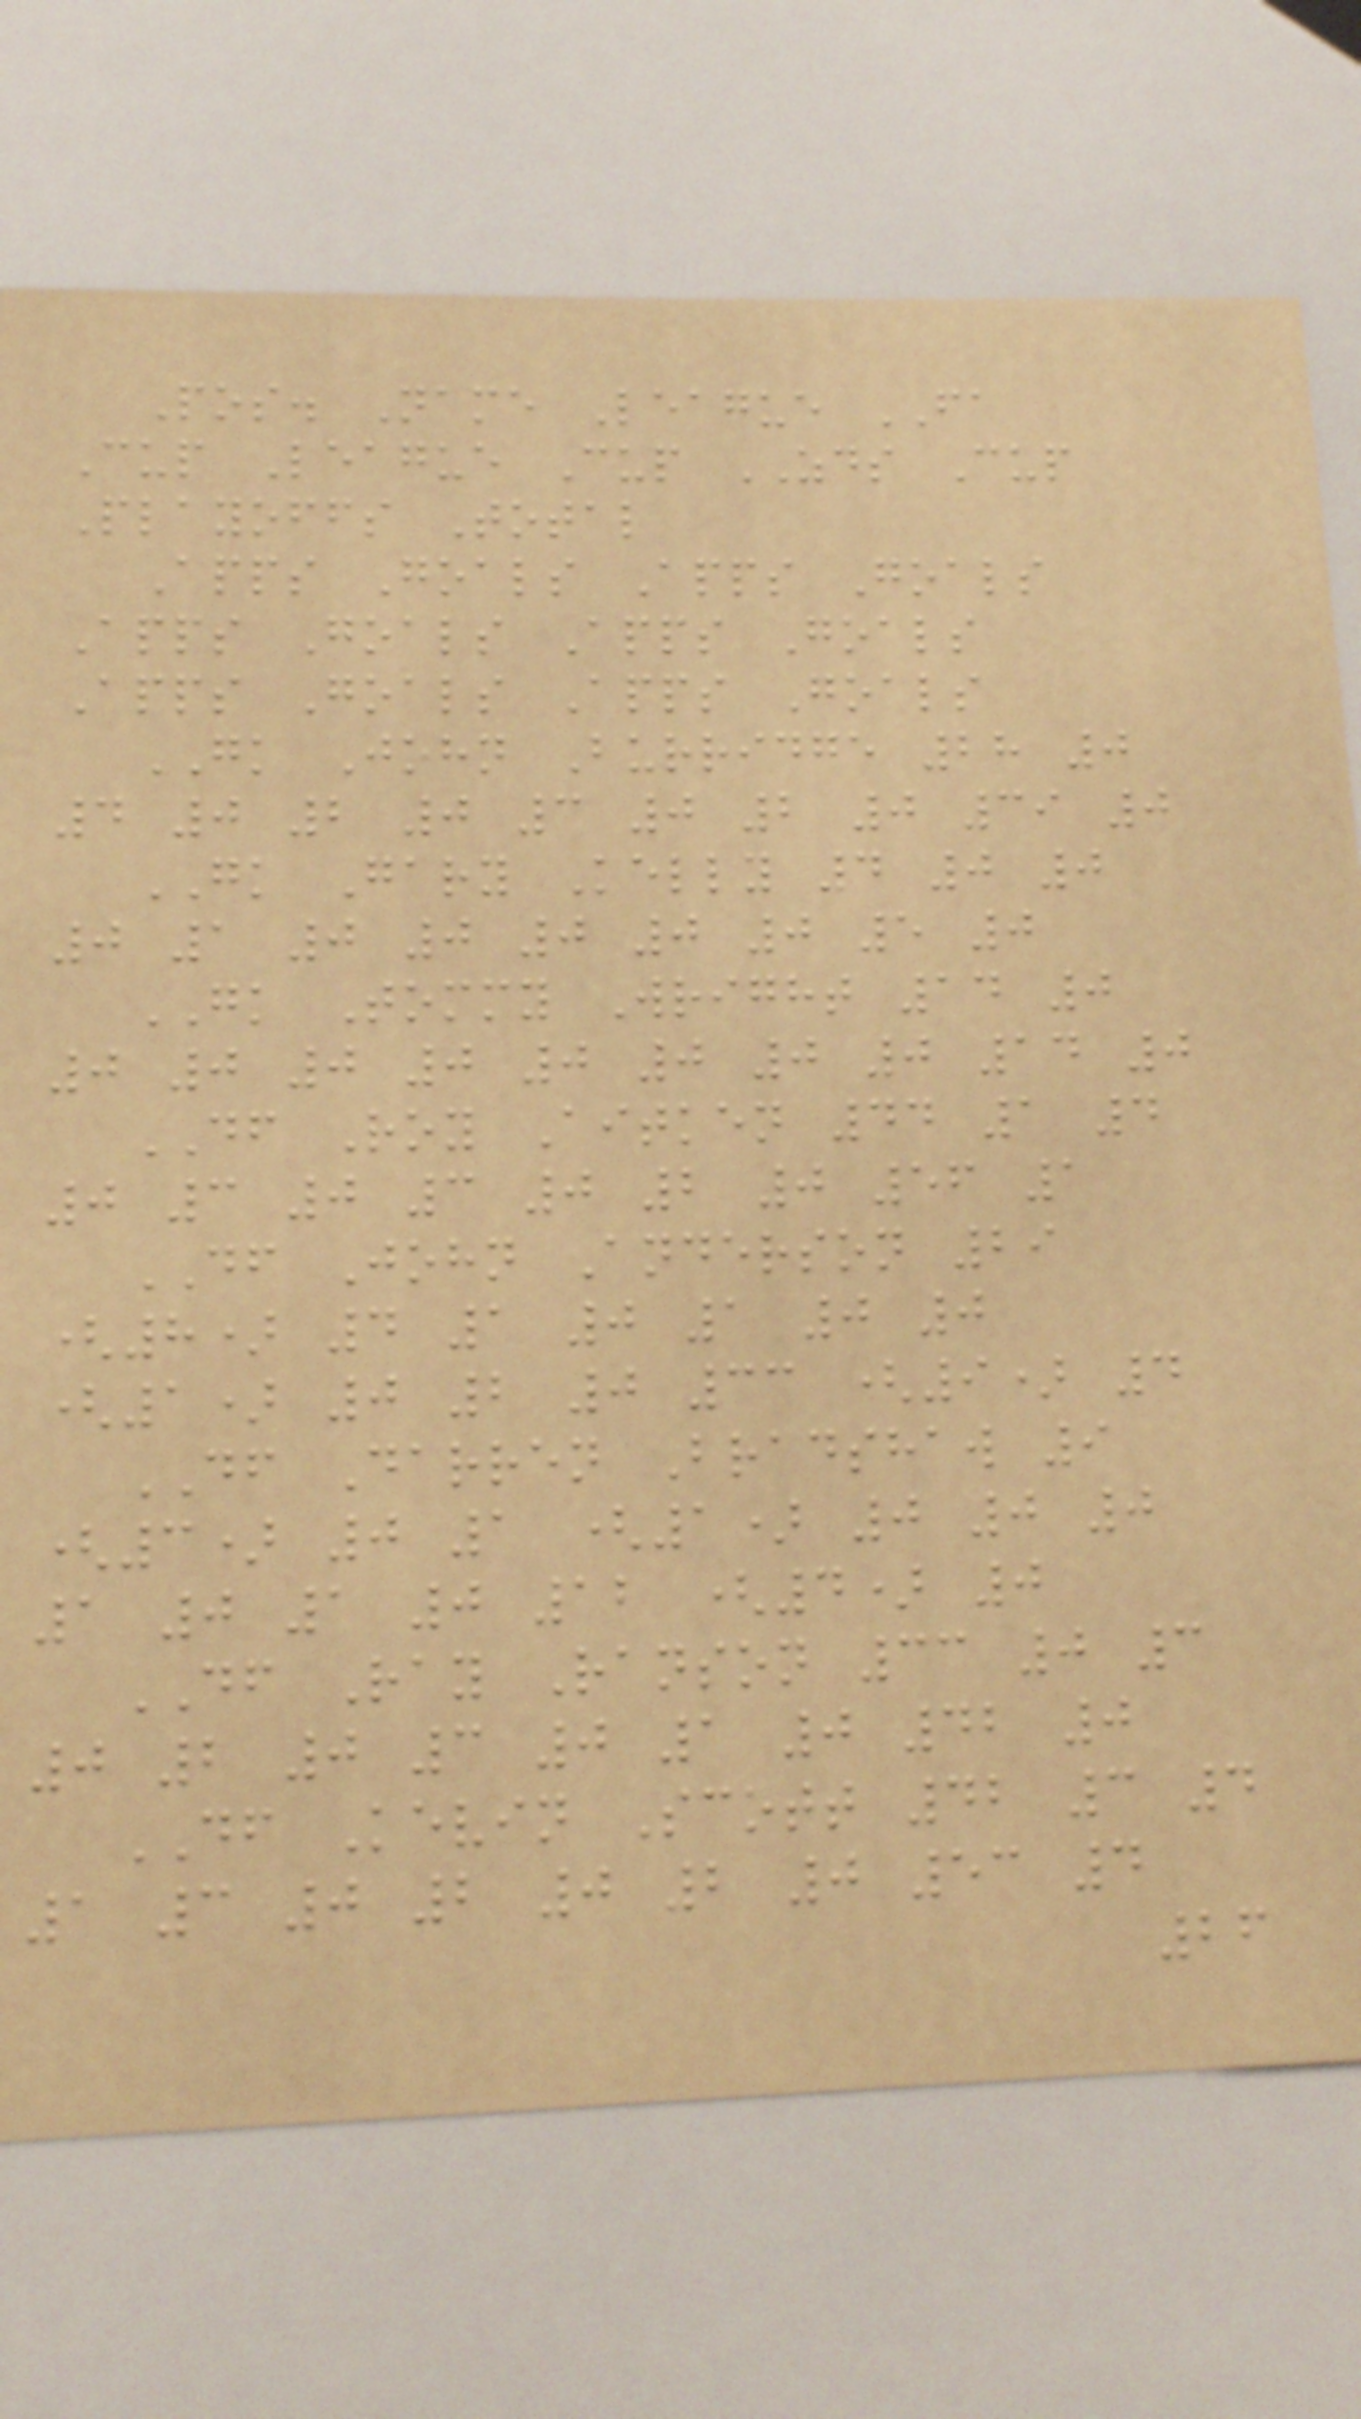Pos. Name League FA
Cup League Cup ZDS Cup
Playoffs Total
Apps Goals Apps Goals
Apps Goals Apps Goals
Apps Goals Apps Goals
GK John Burridge 28 0
4 0 2 0 3 0 2 0 39 0
GK Gary Kelly 4 0 0
0 1 0 0 0 0 0 5 0
GK Tommy Wright 14 0
0 0 0 0 0 0 0 0 14 0
DF Roy Aitken 44 1 4
0 3 0 3 0 2 0 56 1
DF John Anderson 29
(8) 4 1 0 1 0 0
(1) 0 2 0 33 (9) 4
DF Darren Bradshaw 9
(3) 0 1 (1) 0 0 0
1 0 1 0 12 (4) 0
DF Ray Ranson 33 0 3
0 2 0 3 0 1 0 42 0
DF Kevin Scott 42 3 4
1 3 0 2 0 2 0 53 4
26
